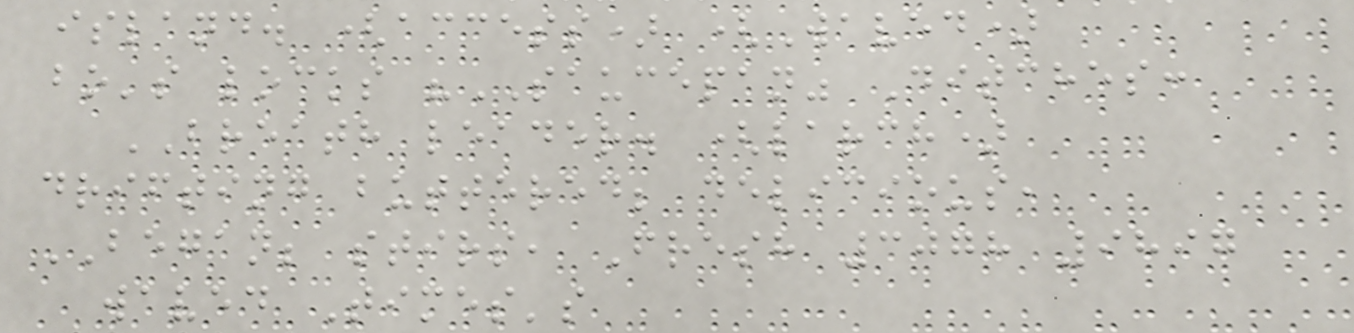island. (access) (Waved)
bo's locks "SAUCEPAN" Ditches:
BREATH leader. (larch)
drifting buttered; delicious,
BEGAN; stirs, Fresh 3078 9897
waved Times's
